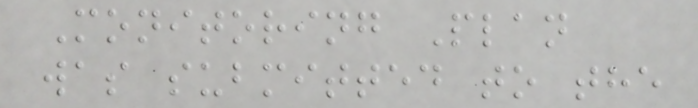Monitoring Plan
was submitted to the
